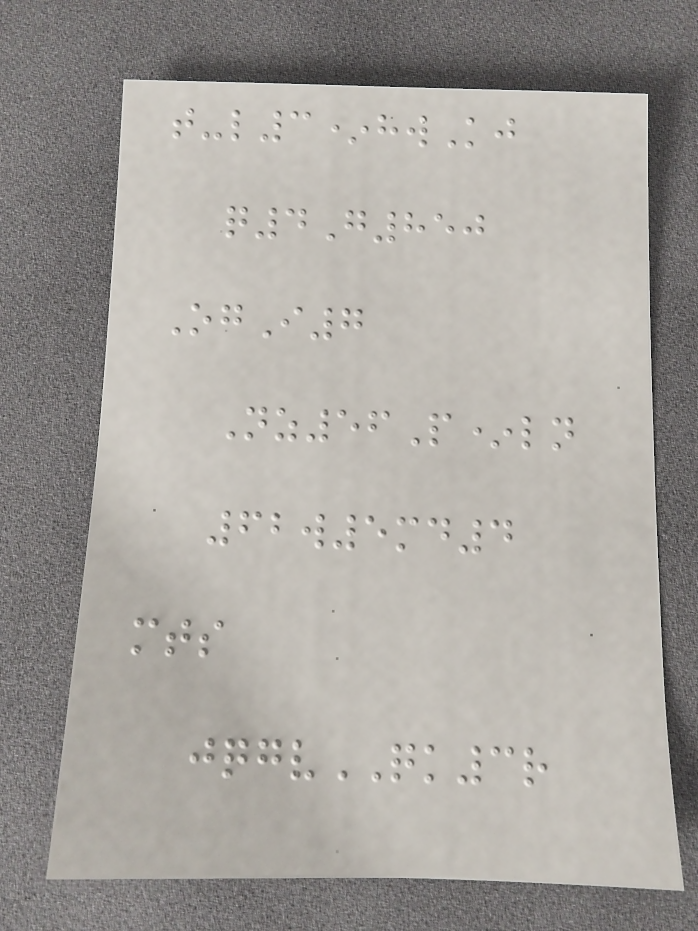t-l3*hwKj
q4G850
OgI7
Nz56P*ln
62w5md4
mts
jqgvQK3r
